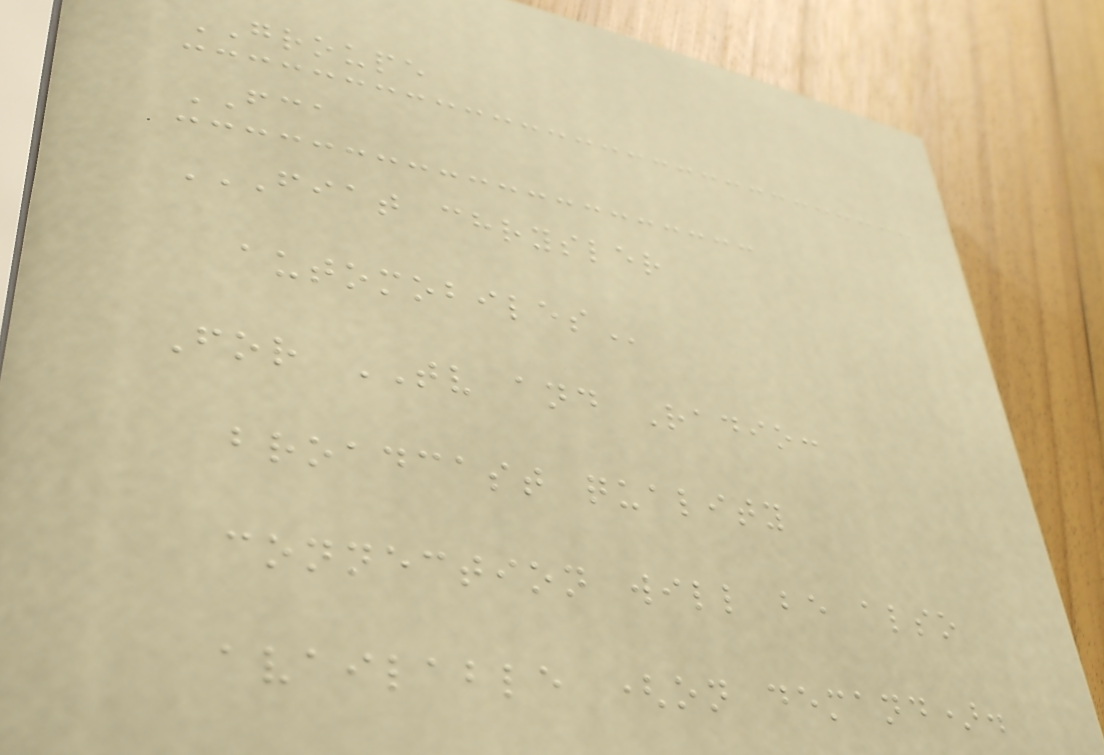GROUPE
FCA
FIAT CHRYSLER
AUTOMOBILES
For TV and Radio:
broadcast quality
connection will be also
available (on demand).
